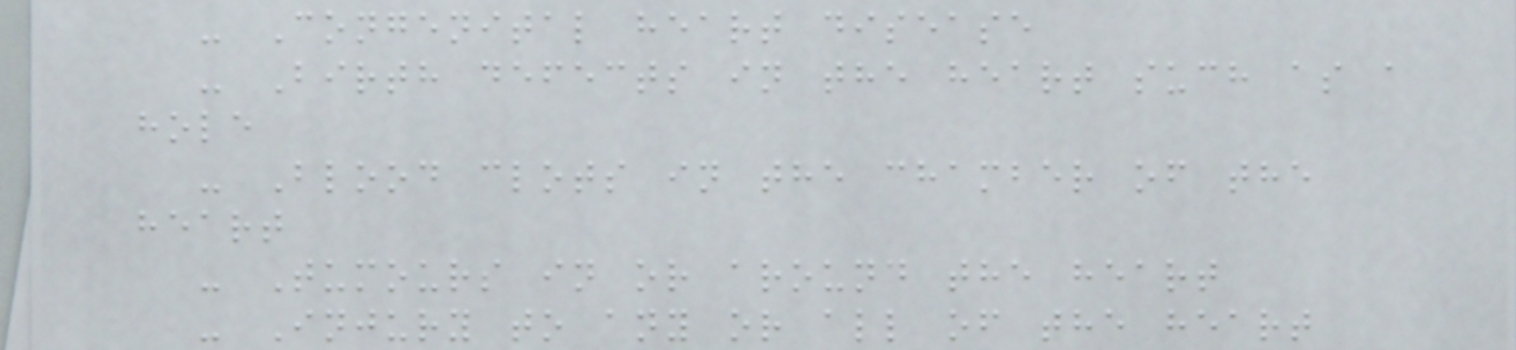- Congenital heart disease
- Birth defects in the heart such as a
hole
- Blood clots in the chamber of the
heart
- Tumours in or around the heart
- Injury to any or all of the heart
